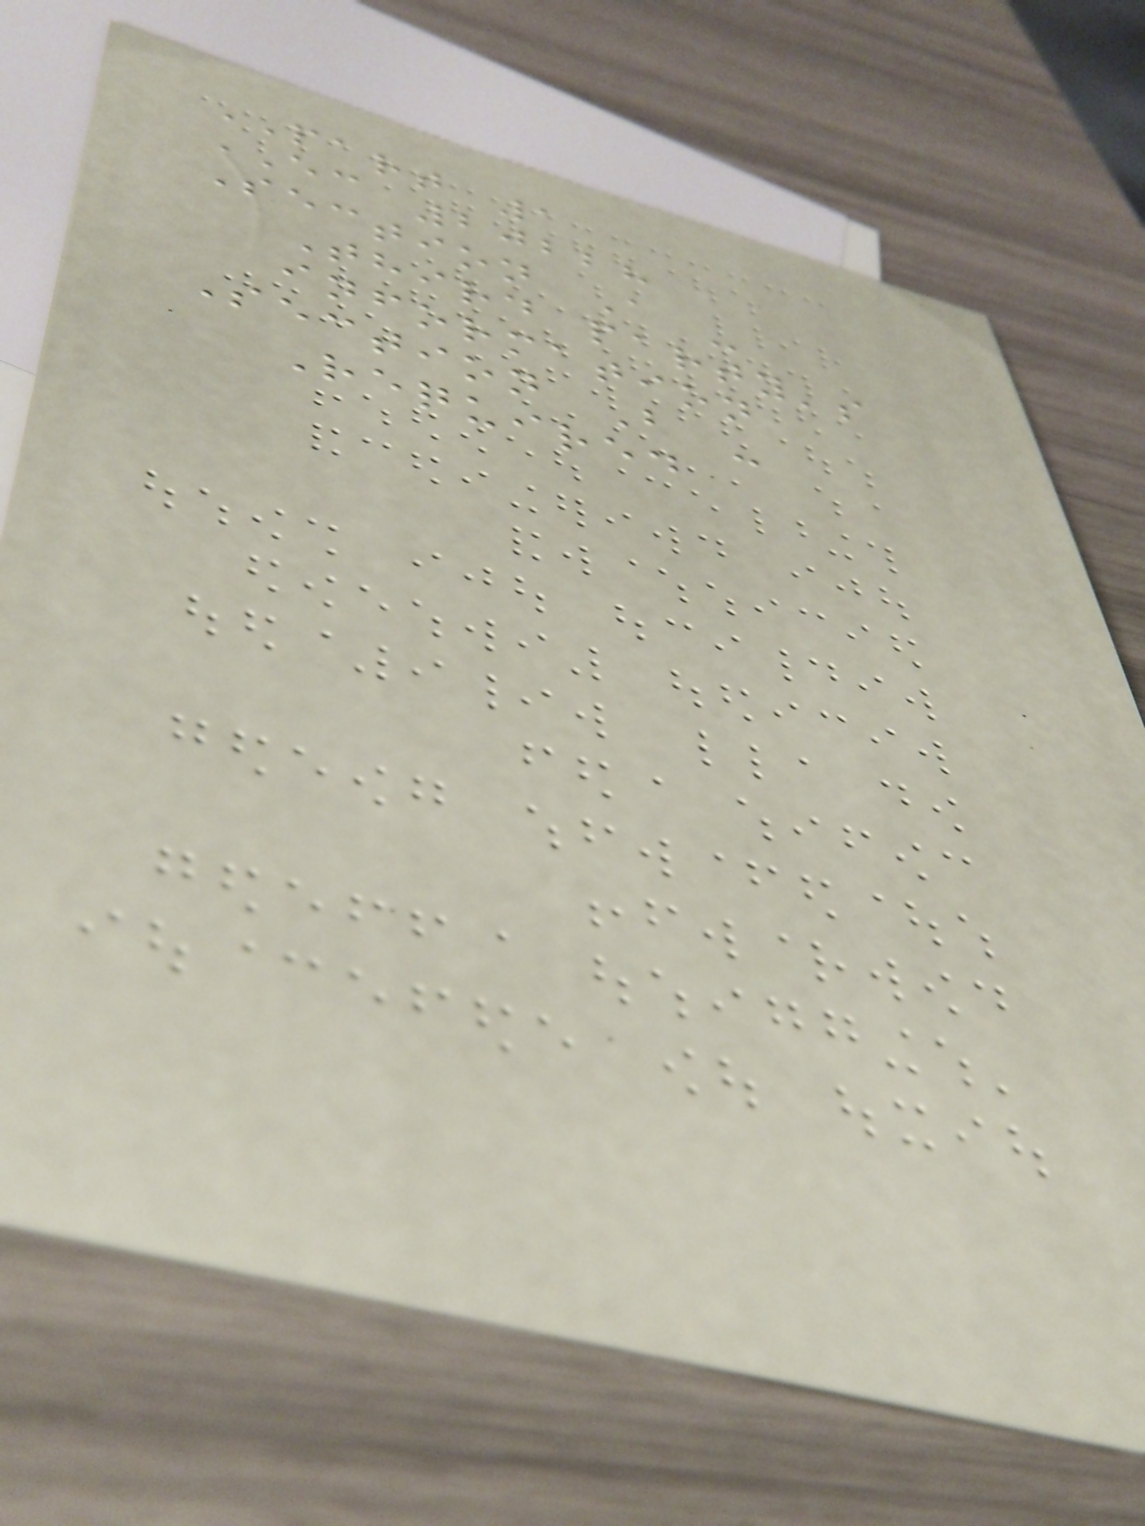PART 1
EC 20228
Section A -
Third party's
information
Section B -
Required
